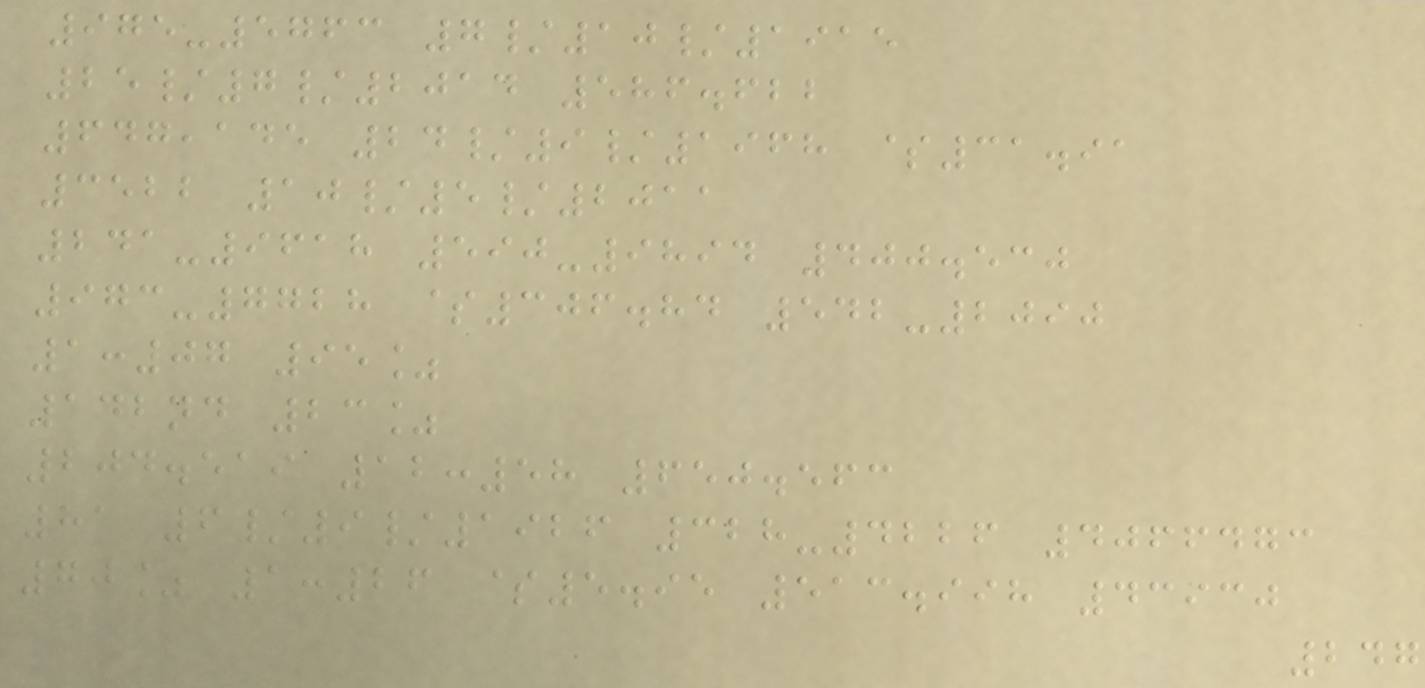975-5763 7/10/1915
25/7/2014 586.622
647,145 24/9/1968 $31.91
3522 10/5/2011
241-9618 590-9894 400.530
973-7728 $306.84 542-2090
1:07 95%
142nd 23%
204.519 12:58 650.563
81 6/9/1926 328-4226 4066473
70% 1:26 $5.95 513.998 43930
247
